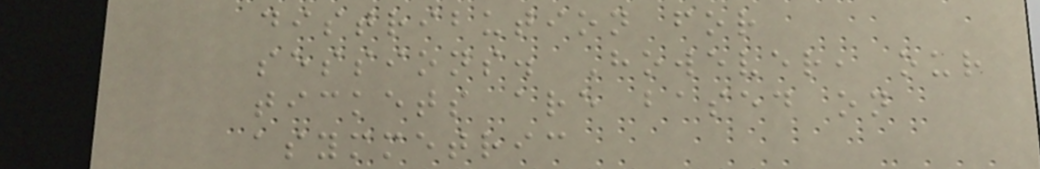distribution for
sessions. However, our
tickets are based on
asymmetric
